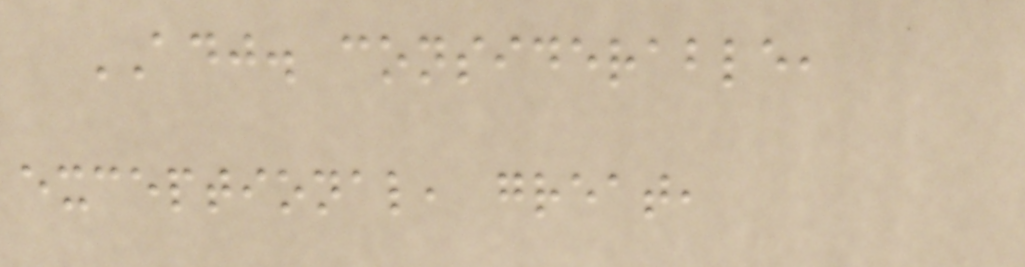ADJ. considerable,
exceptional, great,
